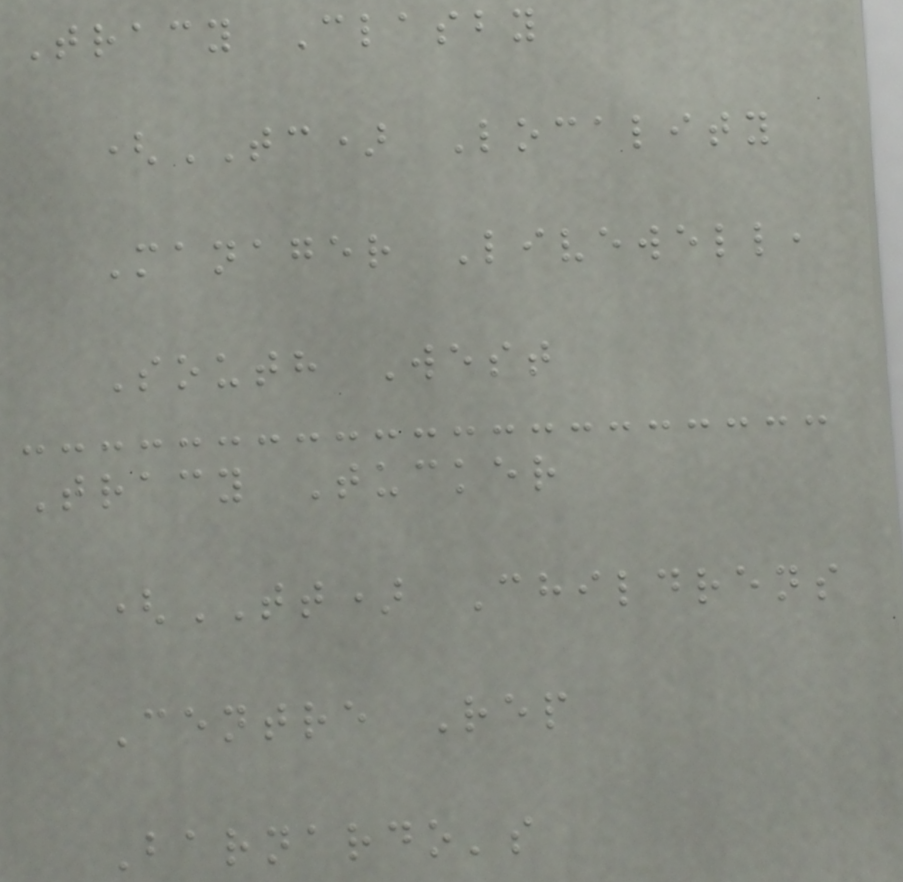Tracy Clasby
(TC) Locality
Manager Livewell,
South West
Tracy Tucker
(TT) Childrens
Centre Rep
Barnardo's
